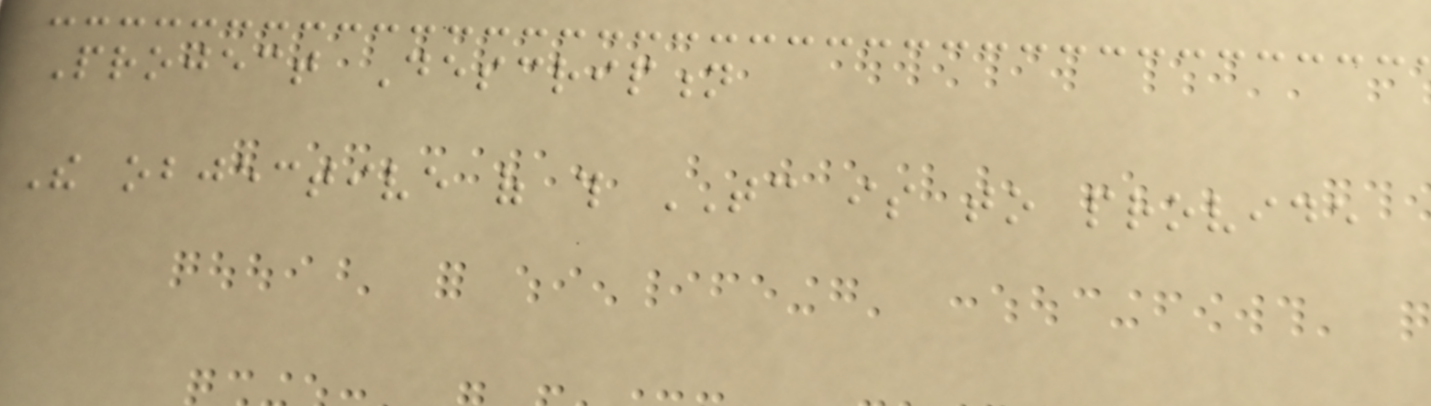Project Description
The objective of this TC is to provide
